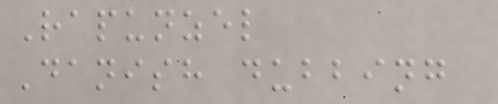Rapunzel
Danish dubbing
